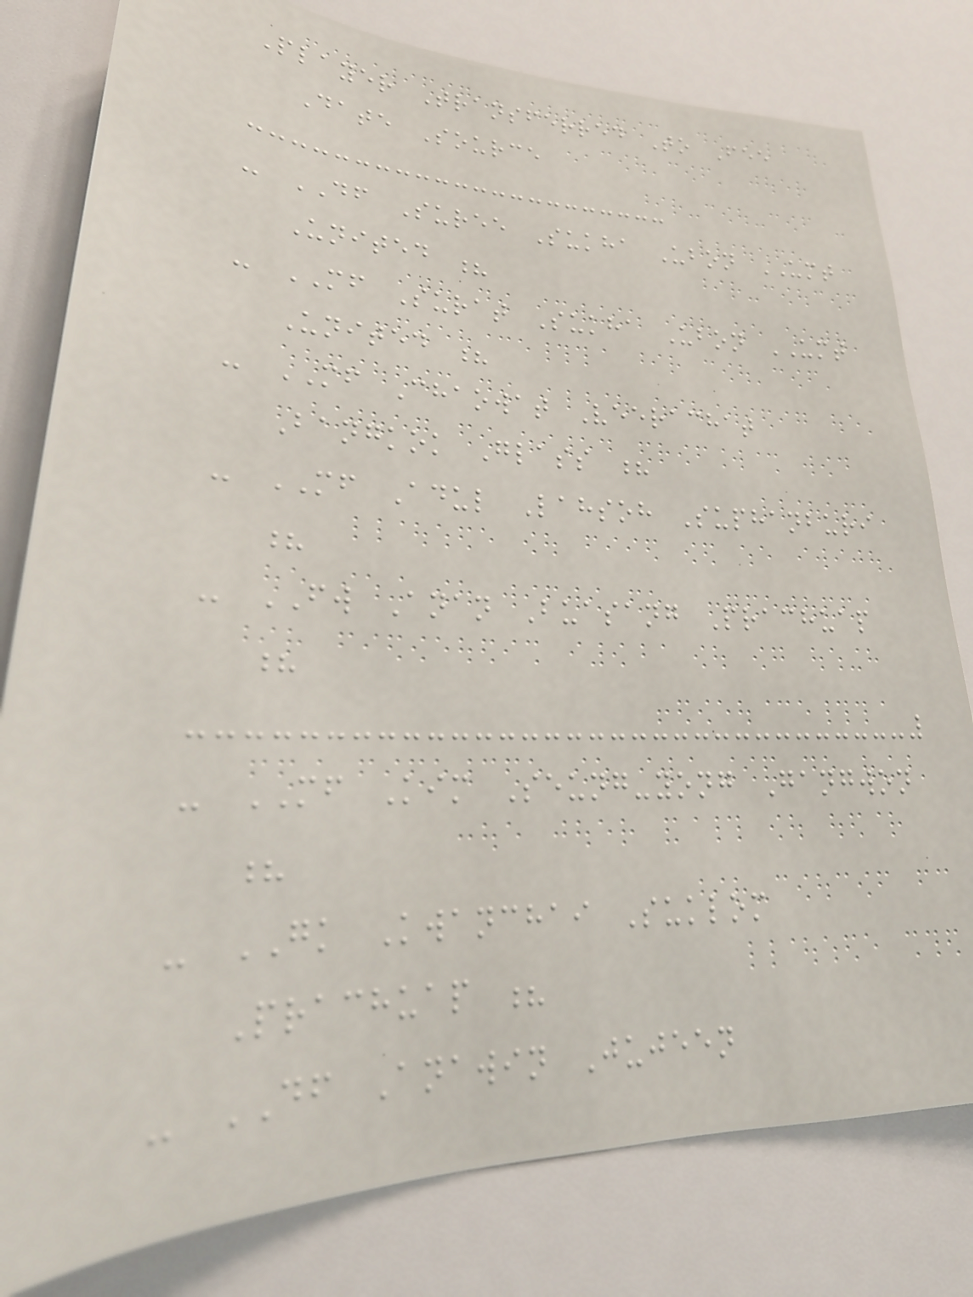Player Transferred To Fee
Date Source
- DF Suree Sukha Ubon UMT
United ?
- MF Surat Sukha Ubon UMT
United ?
- MF Chaowat Veerachat
Bangkok Glass ?
- MF Adul Lahsoh Suphanburi
?
- FW Anan Buasang Prachuap
?
- MF Kim Seung-yong Gangwon
?
- GK Kwanchai Suklom
Prachuap ?
- DF Anawin Jujeen
